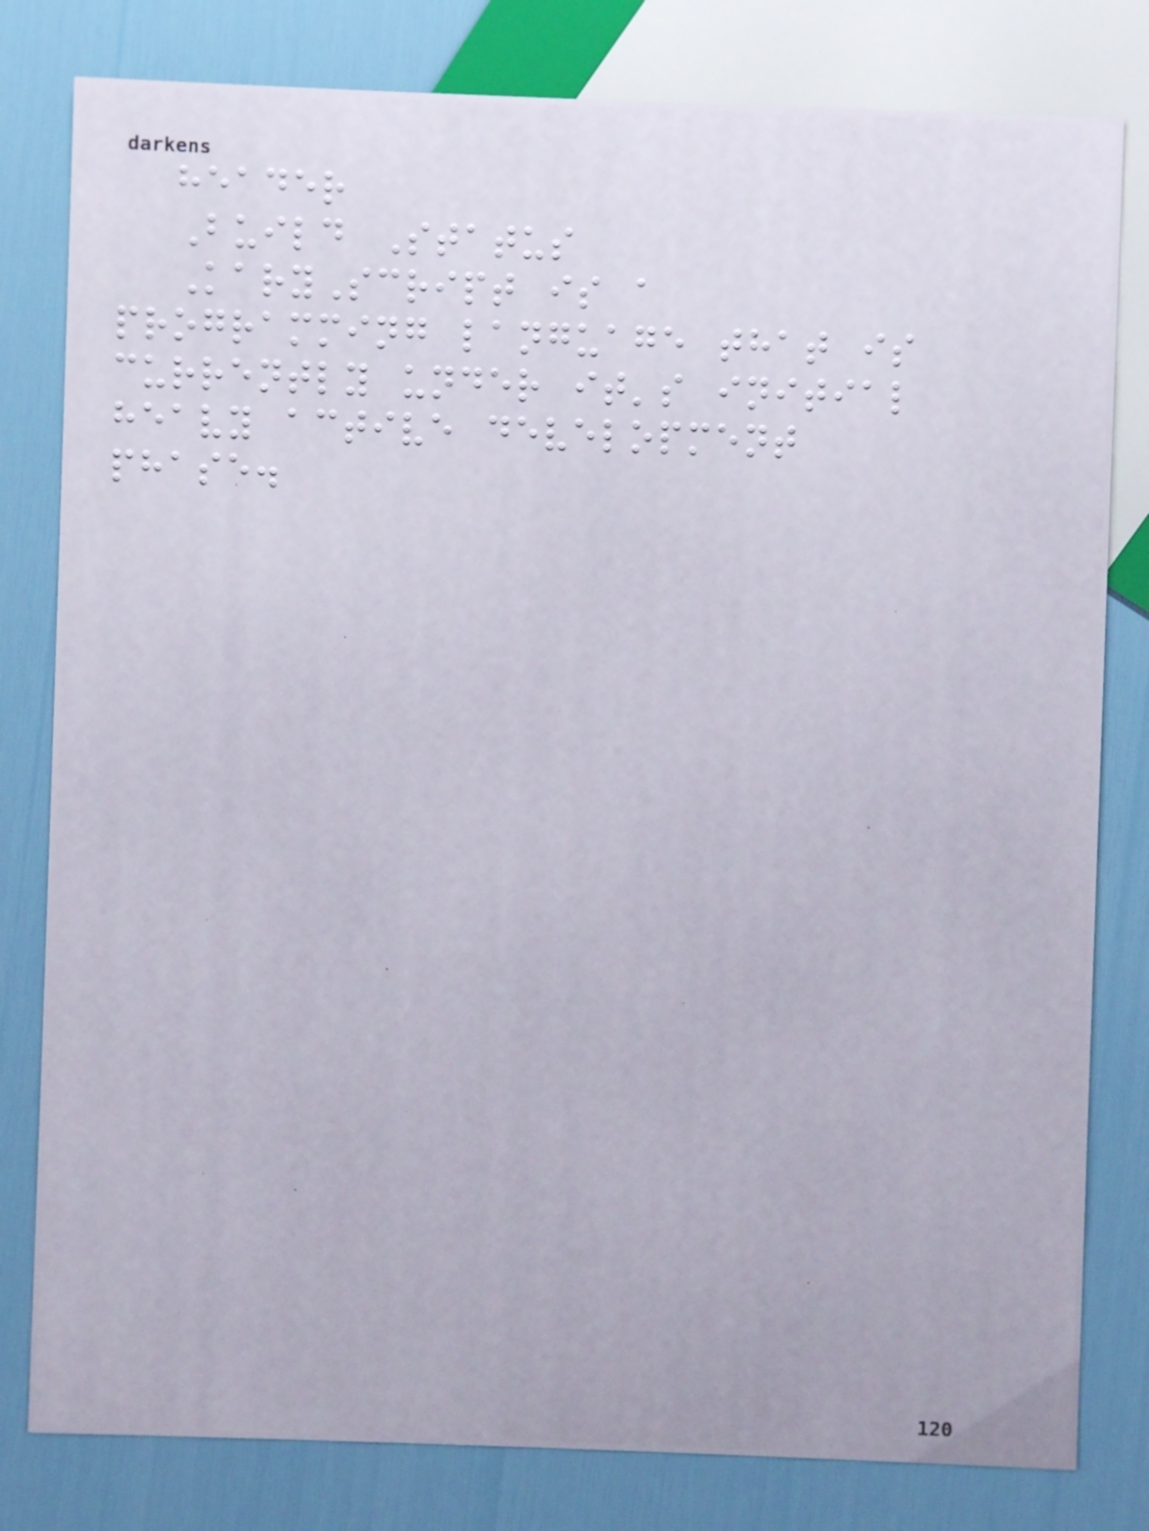header
Build Status
KaryScript is a
programming language that is
currently under it's initial
heavy active development
phase.
